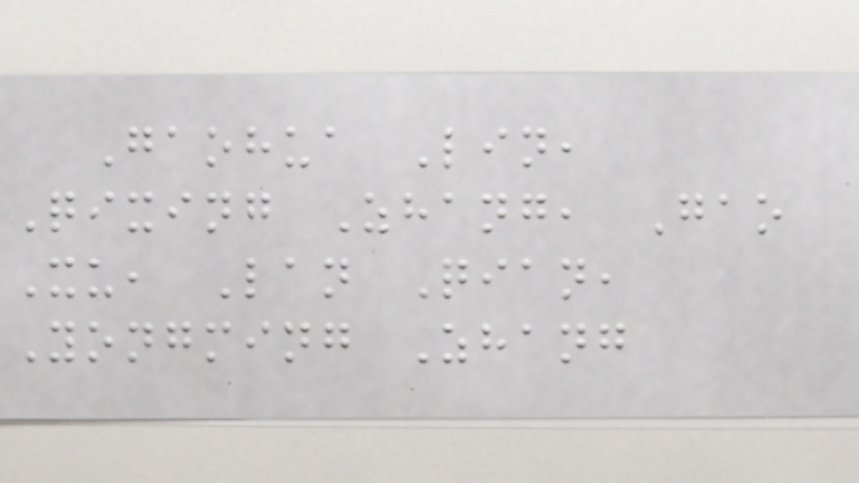Gaohua Lin,
Qixing Zhang, Gao
Xu, Lan Qian,
Yongming Zhang
